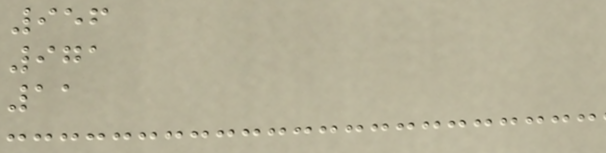956
971
11
